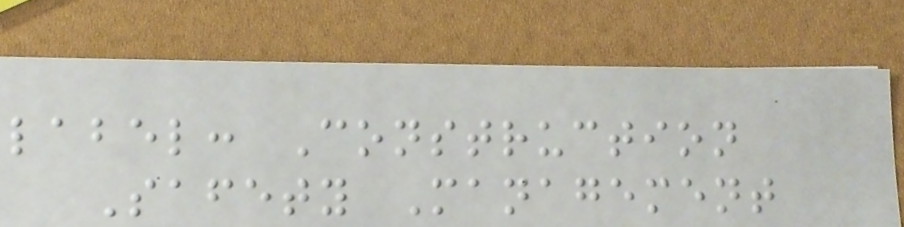label: Construction
Safety Management
